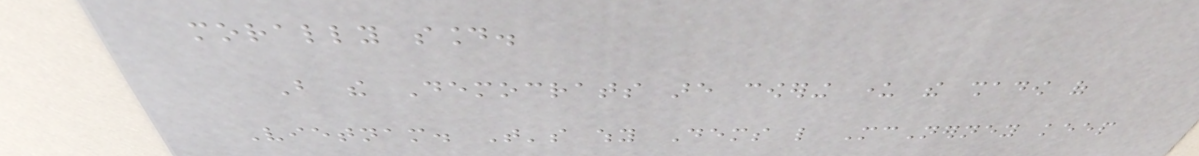morally sound.
But the Democrats are cowering under the shadow of
Vietnam. That's why Dems like McNerney keep
